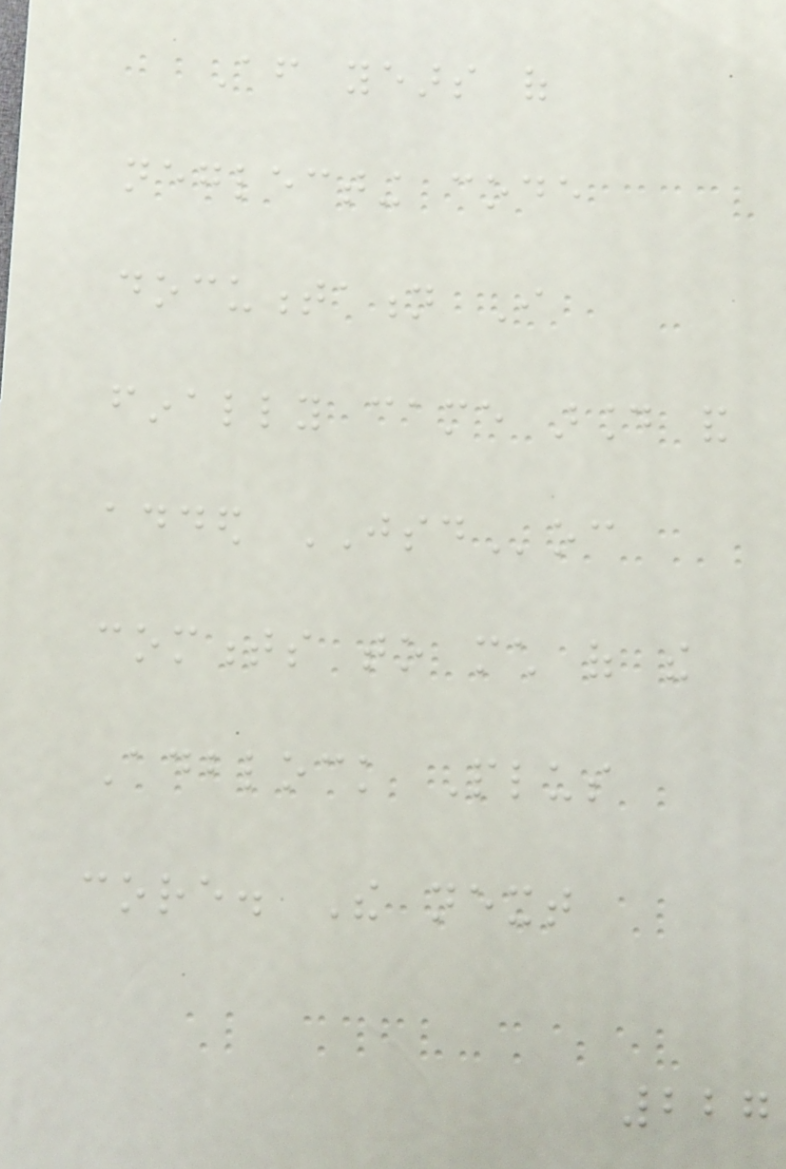After years of
neglecting code
documentation I
finally came around and
added JSDoc
comments to much of the
Adblock Plus
core. The next
227
